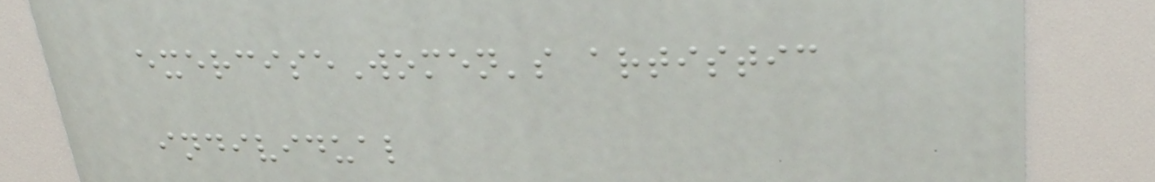exerciseWomen's artistic
individual
